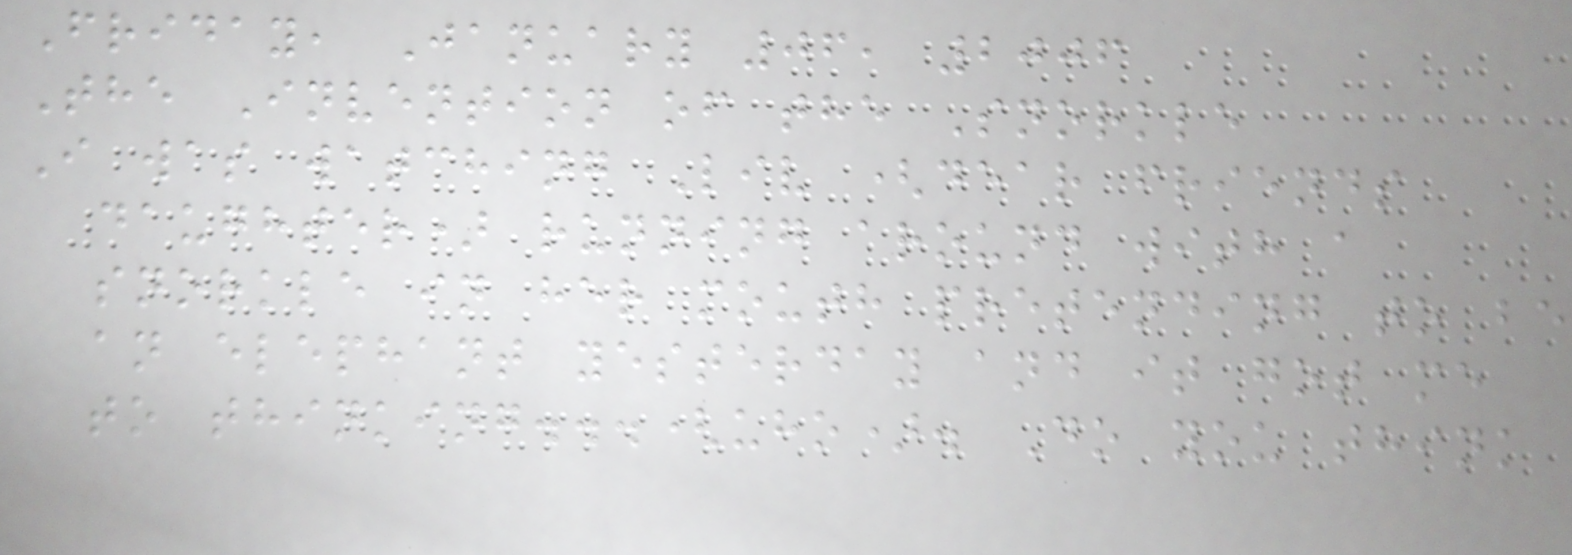Friday, January 06, 2006
The Invention of the Snorkle
I was watching Liv (dear friends
daughter) running around with a
snorkle in her mouth pretending to be
an elephant yesterday and it got me
to thinking...(uho). Do you think
